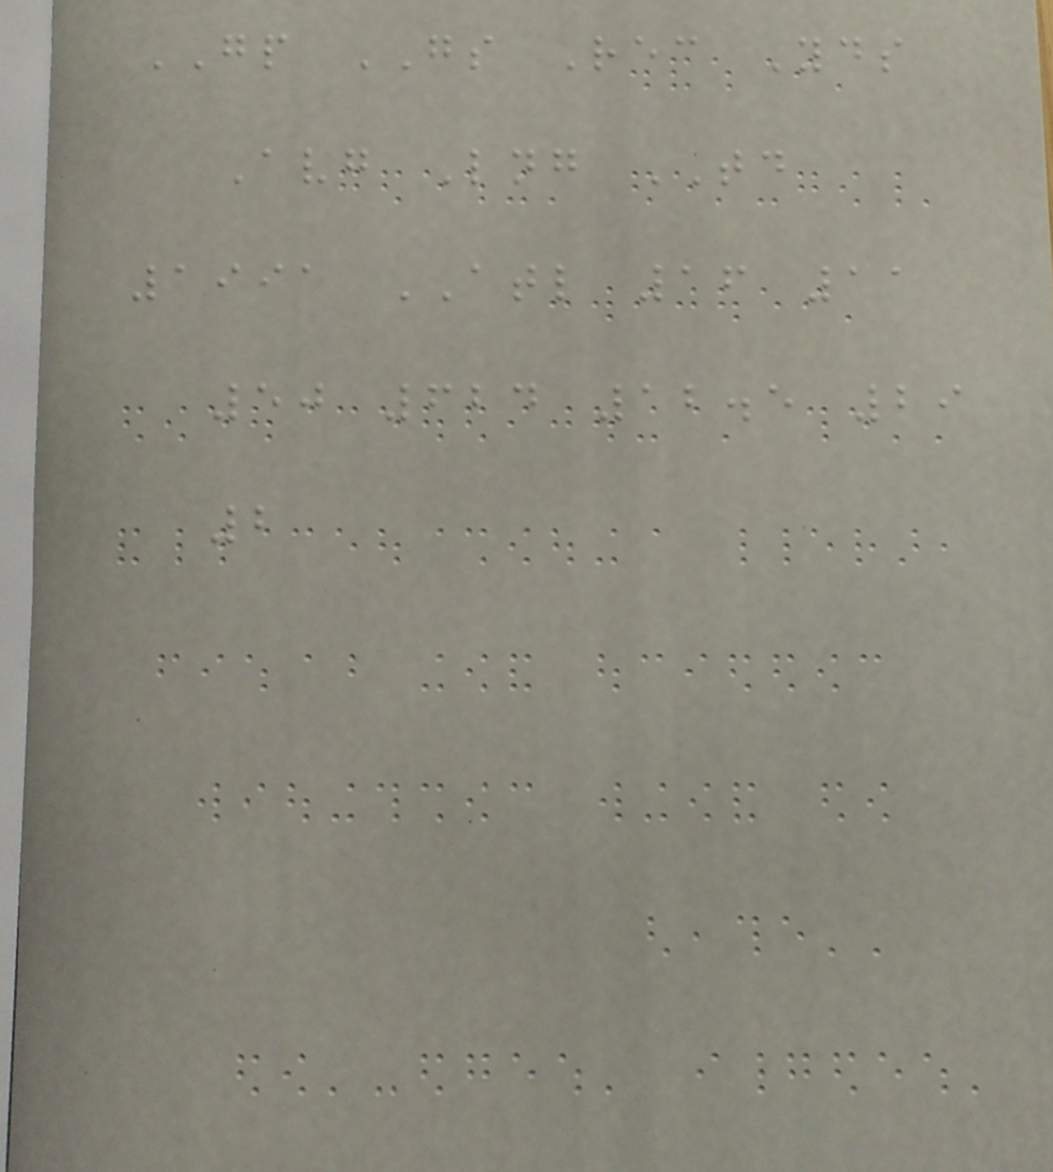GP GS Rec Yds
Avg Lng TD
1991 ATL 16 11
50 624 12.5 29
2
